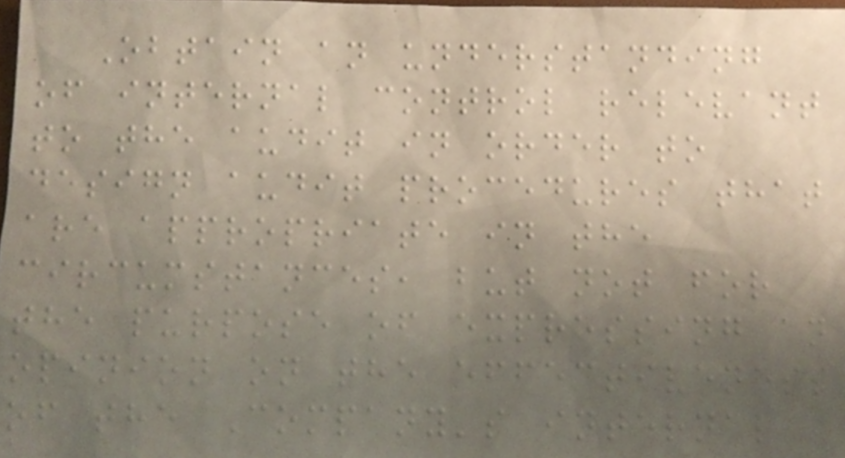Obtain an understanding
of internal control relevant
to the audit in order to
design audit procedures that
are appropriate in the
circumstances, but not for
the purpose of expressing an
opinion on the effectiveness
of the Company's internal
